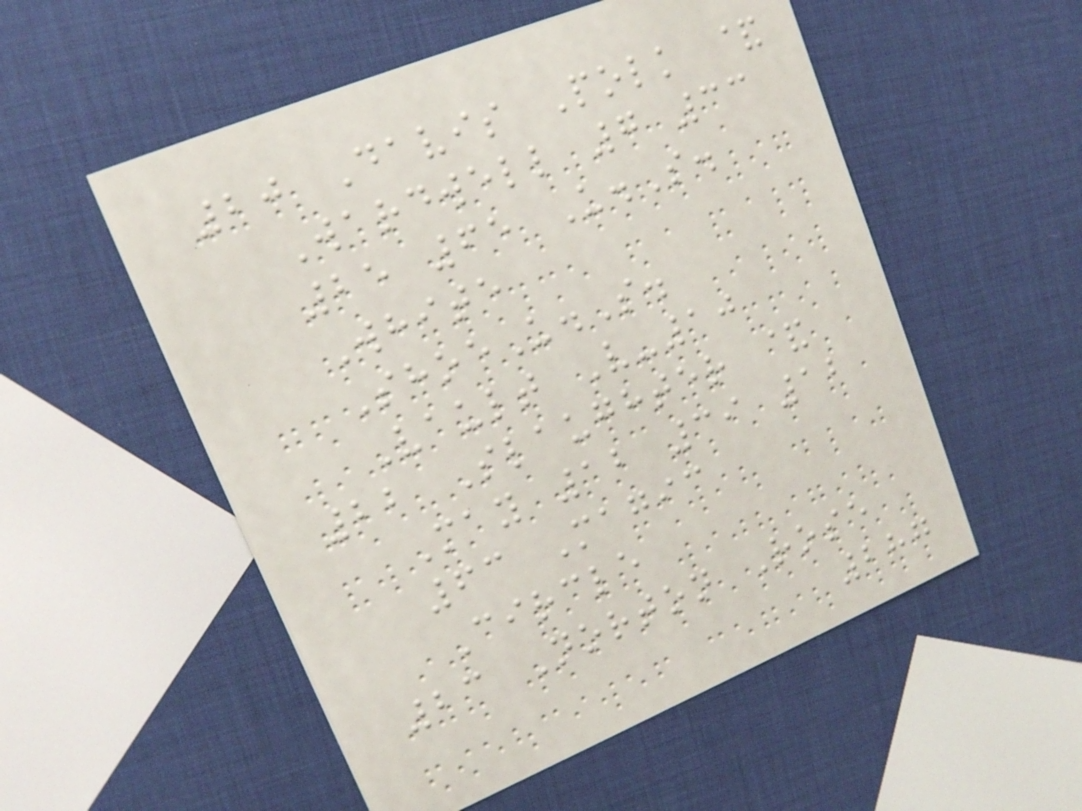20 Davis Polk &
Wardwell 7 33
25 65 U.S.
White
ShoeU.S.
Vault V-10
22 Slaughter &
May 12 39 12
63 Magic
Circle
23 Norton Rose
287
